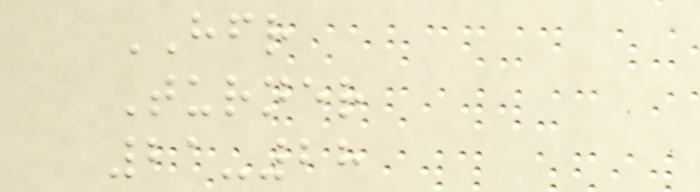HFR
Turner
21-28
